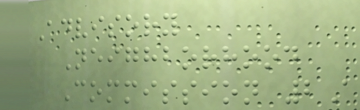Advisory
Neighborhood
Commission 2A
